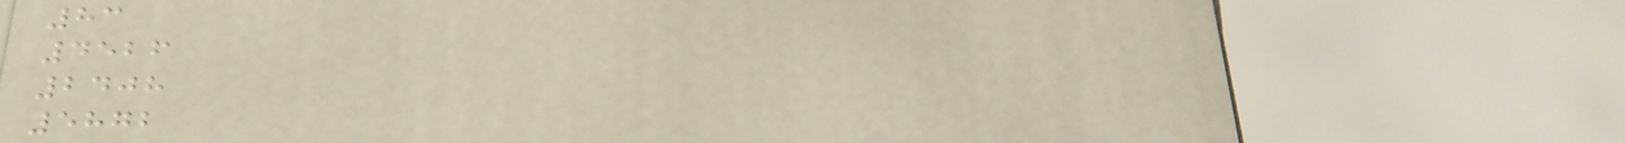83
4526
2408
5872
